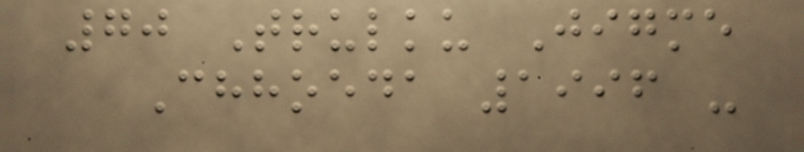70 Trulku Jigme
Chhoeda 1996 -
